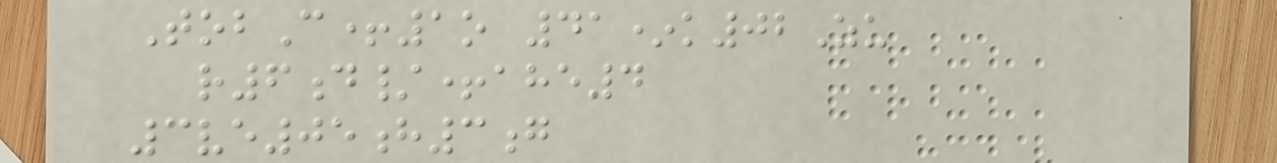TobC+1o 41*k02Zu
r6d/+ahe4
3ve05h3g
